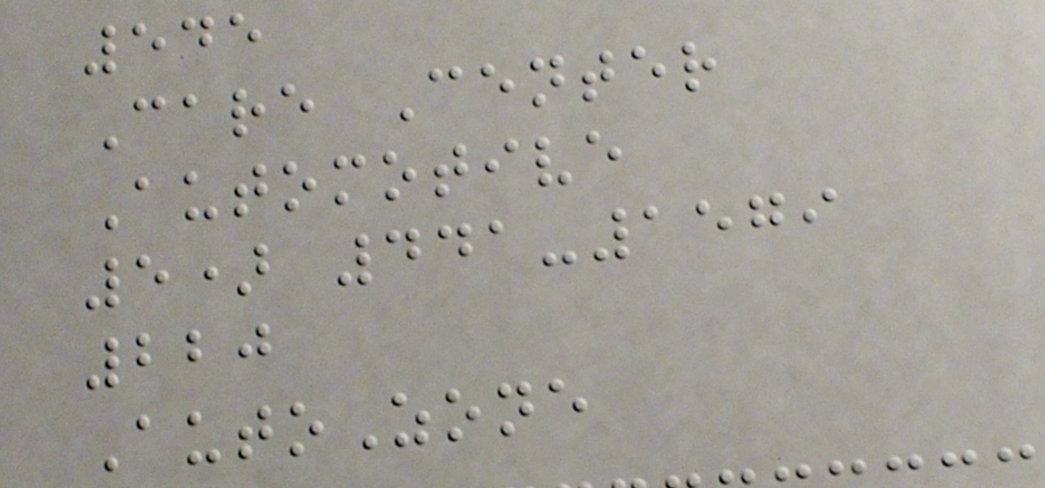545
Care Center
Automotive
5) 441-1579
220
AutoZone
